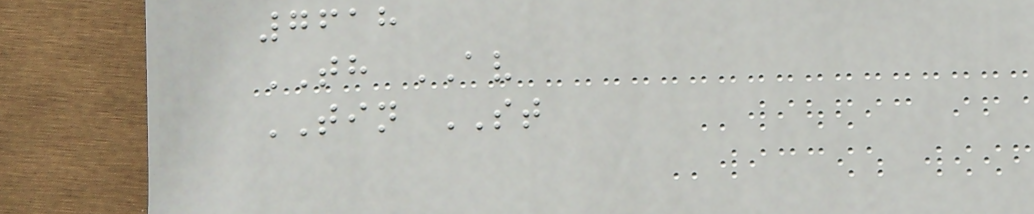7618
TH AV
TIN ST
